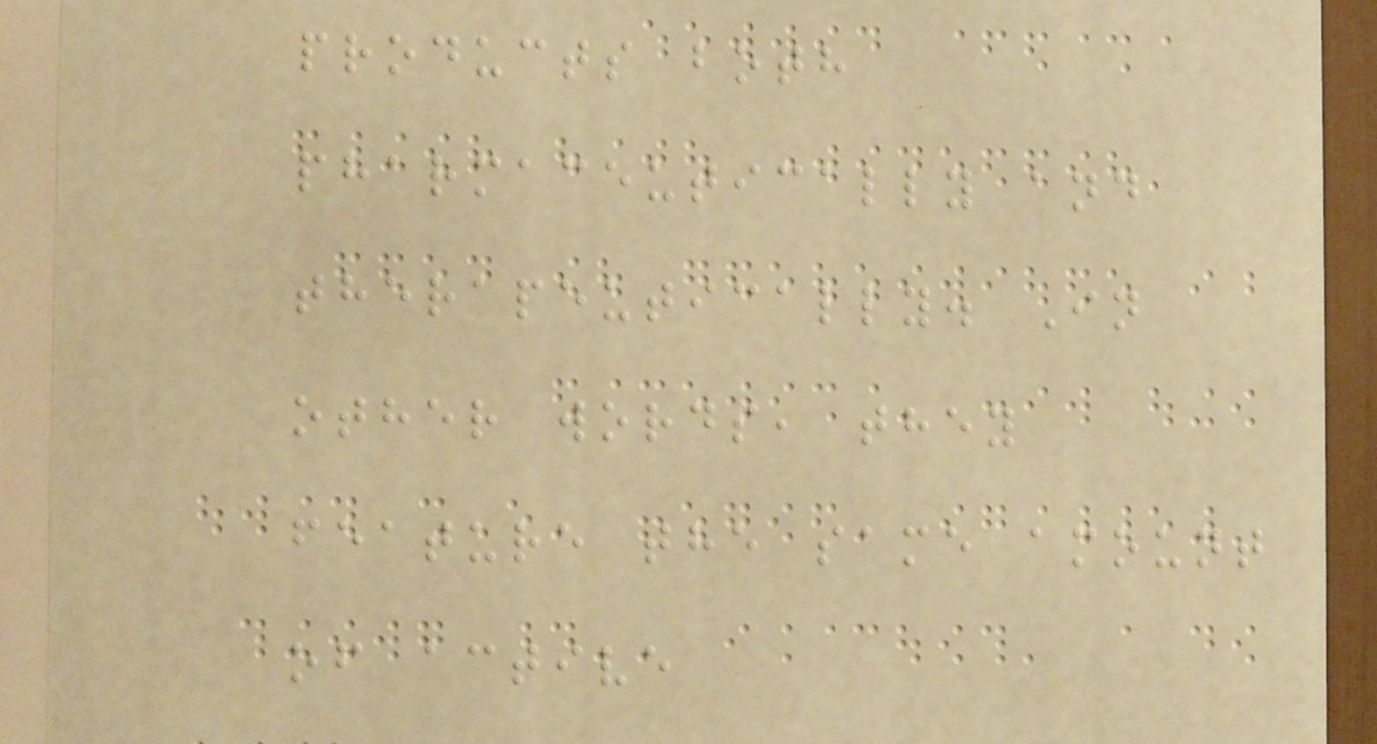products both
pharmaceutically and
therapeutically. In
other words, they
feature the same amount
of active
